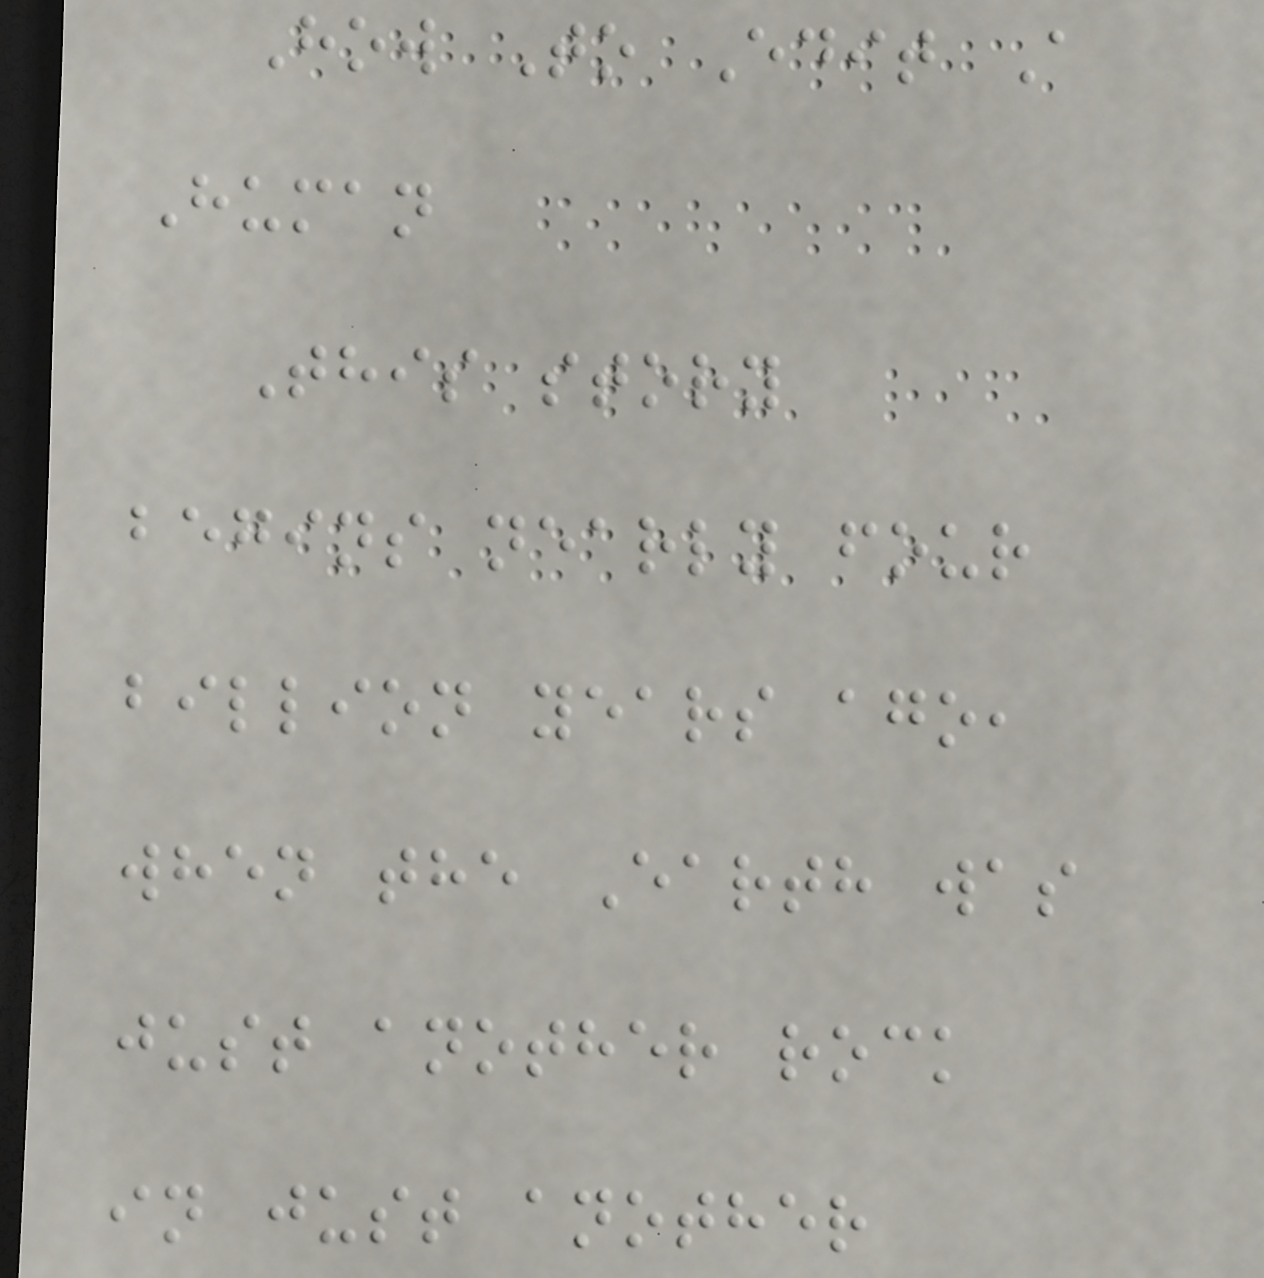How To Edit A
Human
This story
begins nearly four
billion years ago,
when the Earth was
just another rock
in just another
